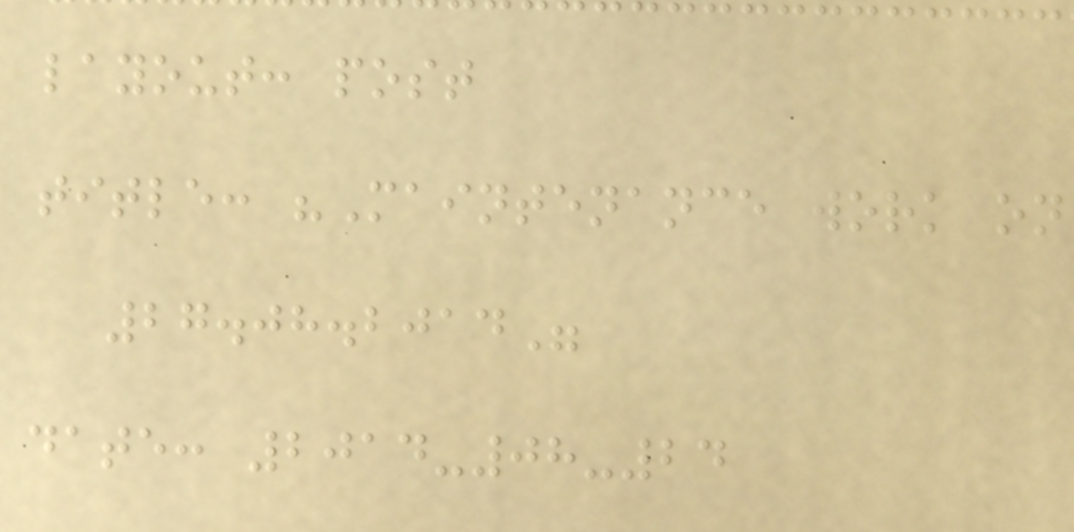layout: post
title: "Maintenance work on
27.08.2014"
date: 2014-08-24
